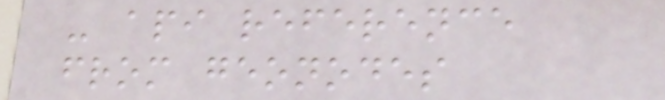- api reference
from geonodes
